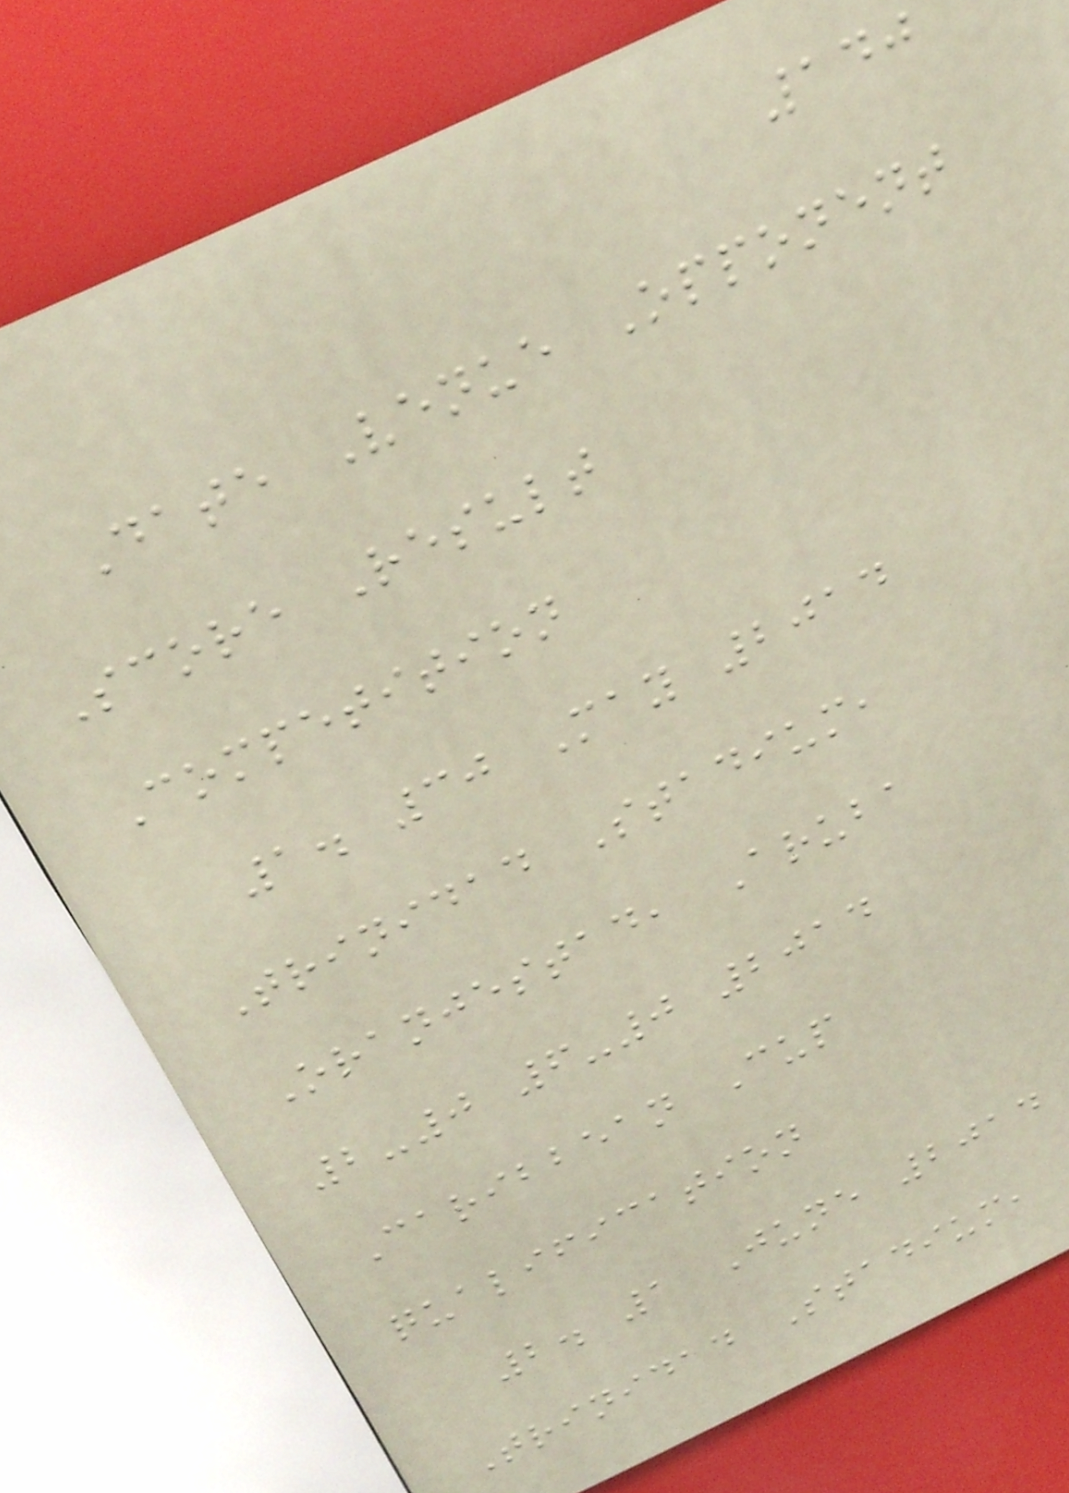140
Date Venue Opponent
Score Result
Competition
1. 30 May 2014
Trinidad Stadium,
Oranjestad, Aruba
2-0 6-0 2014
Caribbean Cup
qualification
2. 1 June 2014
Trinidad Stadium,
